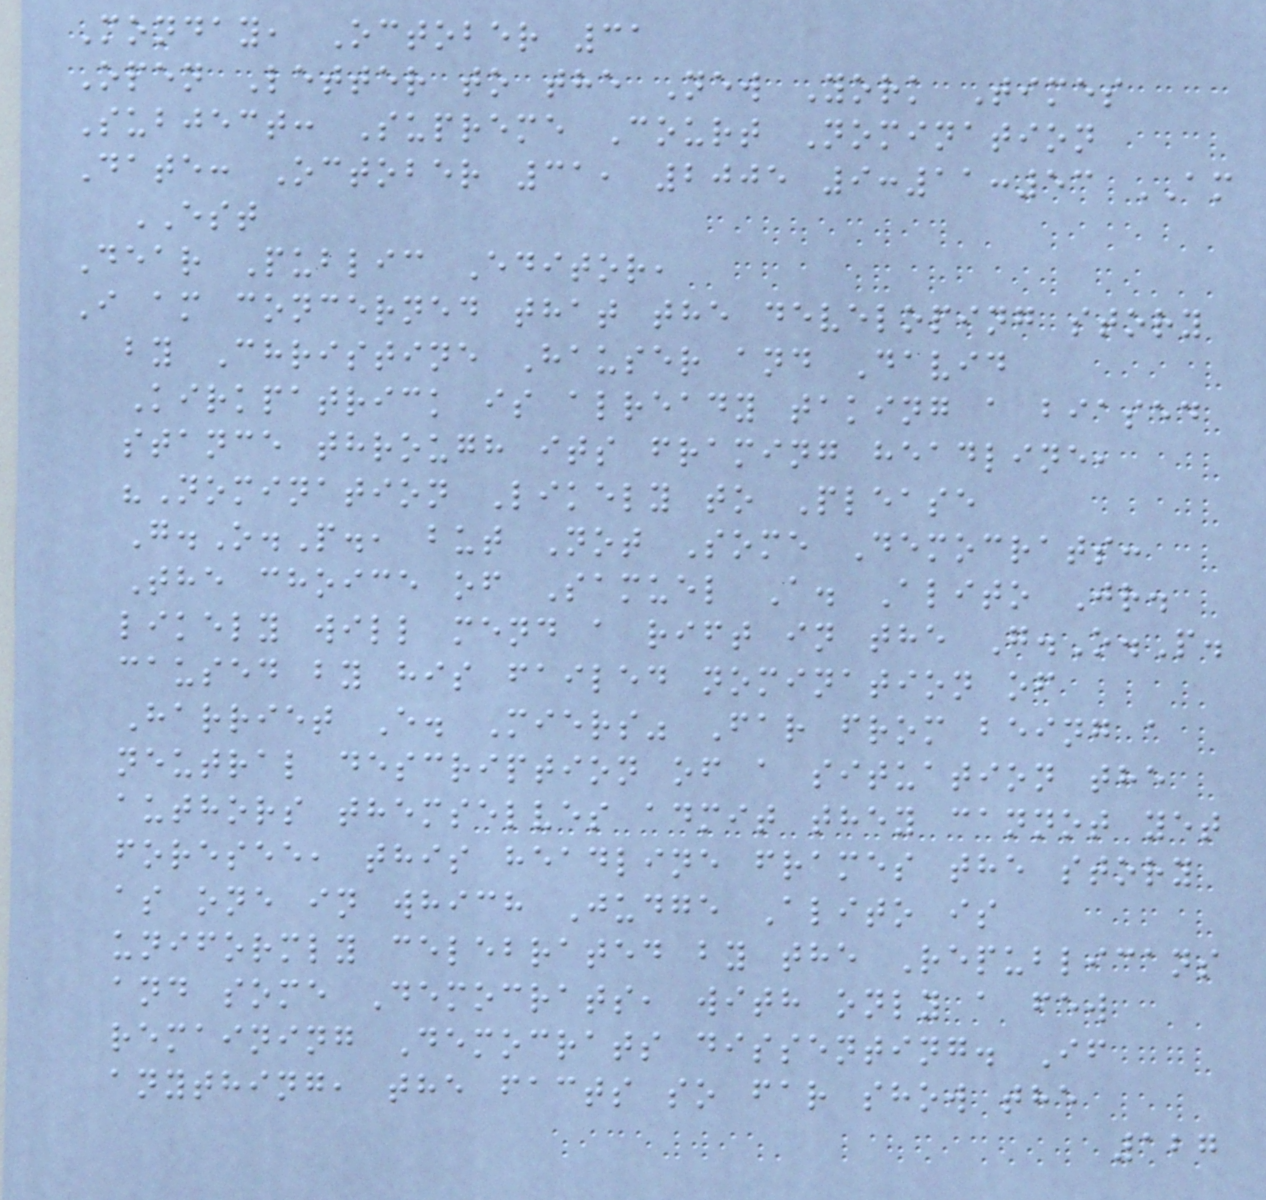Monday, October 31
Open Letter to the New York Times
Subject: Supreme Court Nomination
Date: October 31, 2005 9:11:53 AM
EST
Dear Public Editor,
I am concerned that the developing story
by Christine Hauser and David
Kirkpatrick is already taking a biased
stance through its framing headline,
"Nomination Likely to Please
G.O.P., but Not Some Democrats:
The choice of Samuel A. Alito Jr.
likely will mend a rift in the G.O.P.
caused by his failed nomination of
Harriet E. Miers" Far from being a
neutral description of a situation the
authors themselves admit they cannot yet
foresee, this headline frames the story
as one in which Judge Alito is
uniformly celebrated by the Republicans
and some Democrats, with only a few
remaining Democrats dissenting. If
anything, the facts so far show the
127
